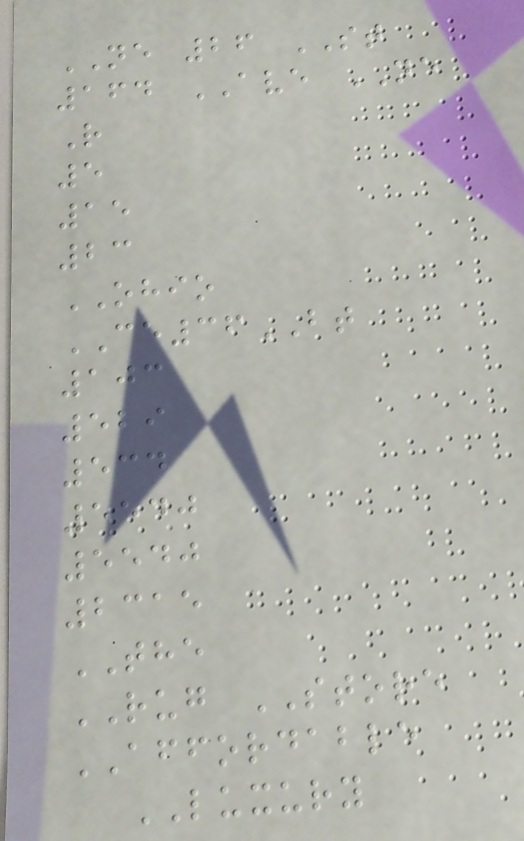NE 26 ST
164 AVE NE
R
5
15
23
OHIO
CE36BT
103
529
534
5540
5540
2315
THE
RUG STORE
AFFORDABLE
LUXURY
